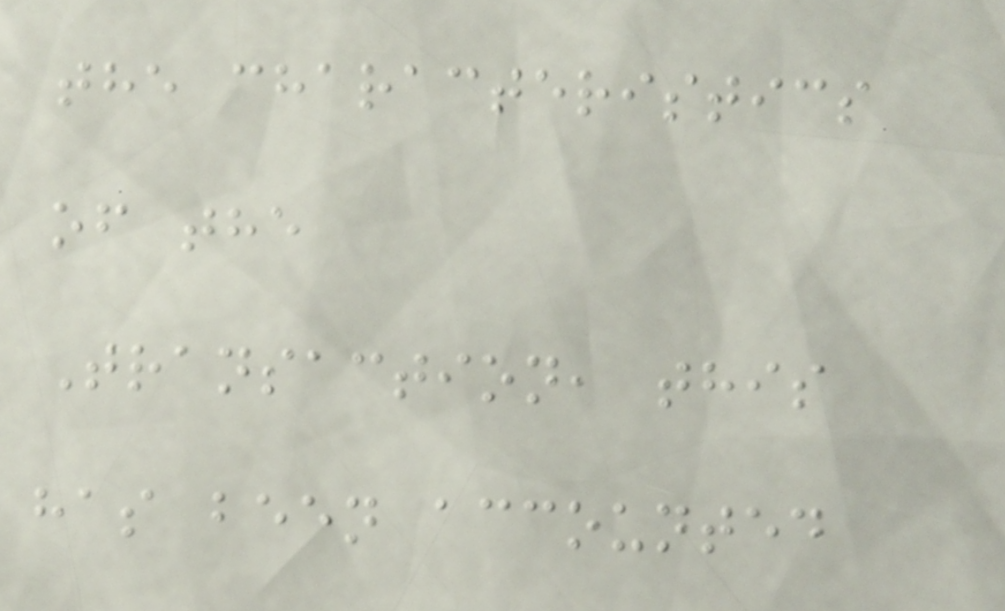the characteristics
of the
Transaction, this
has been accounted
